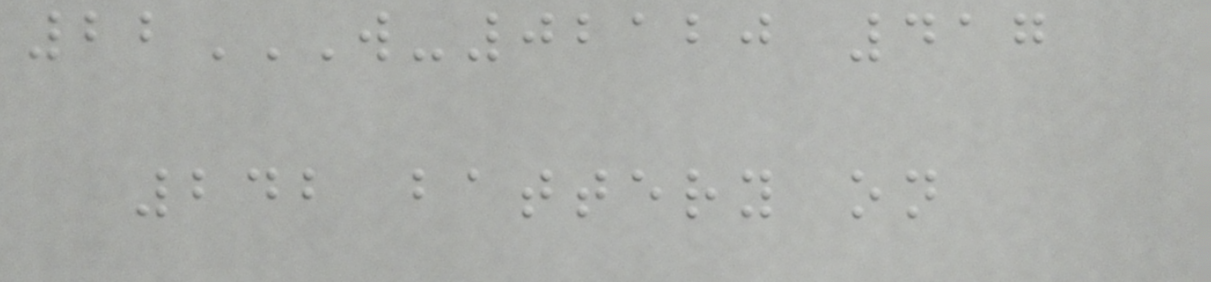22W-02120 417
242 BATTERY ON
